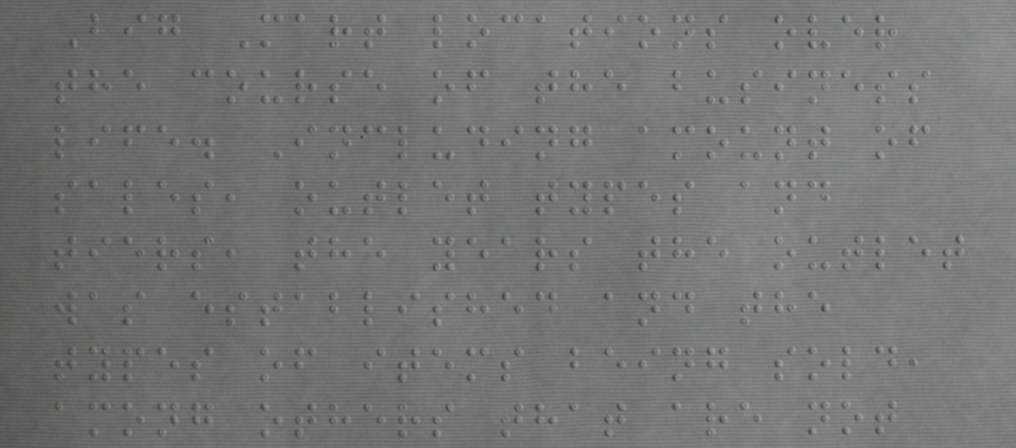Big Mart locations over
the course of the business
life. Including amount of
sales, outlet types and
tiers, the years the outlet
was established and the
types of items being sold,
among others that are not
